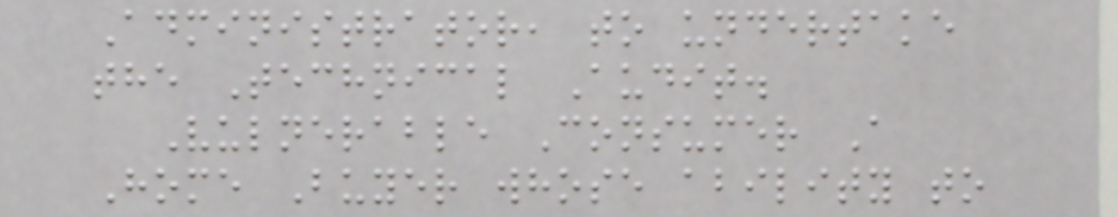Administrator, to undertake
the Technical Audit.
Vulnerable Consumer A
Home Buyer whose ability to
